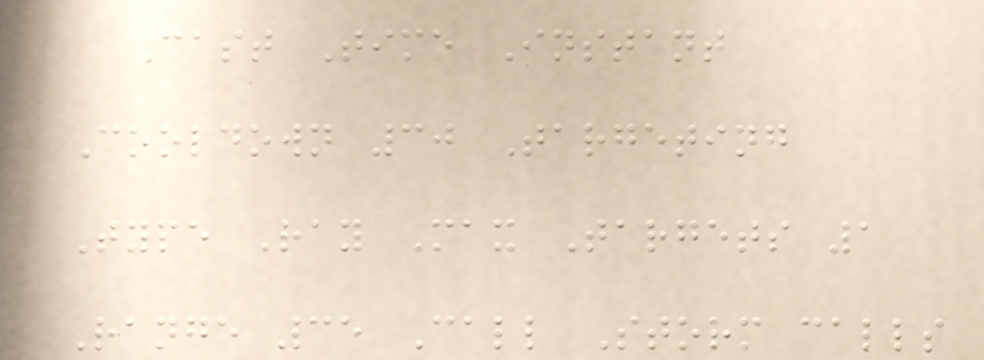Cast Time Instant
Cooldown 30 Targeting
Type Ray Max Targets 1
Range 35 Call Storm calls
